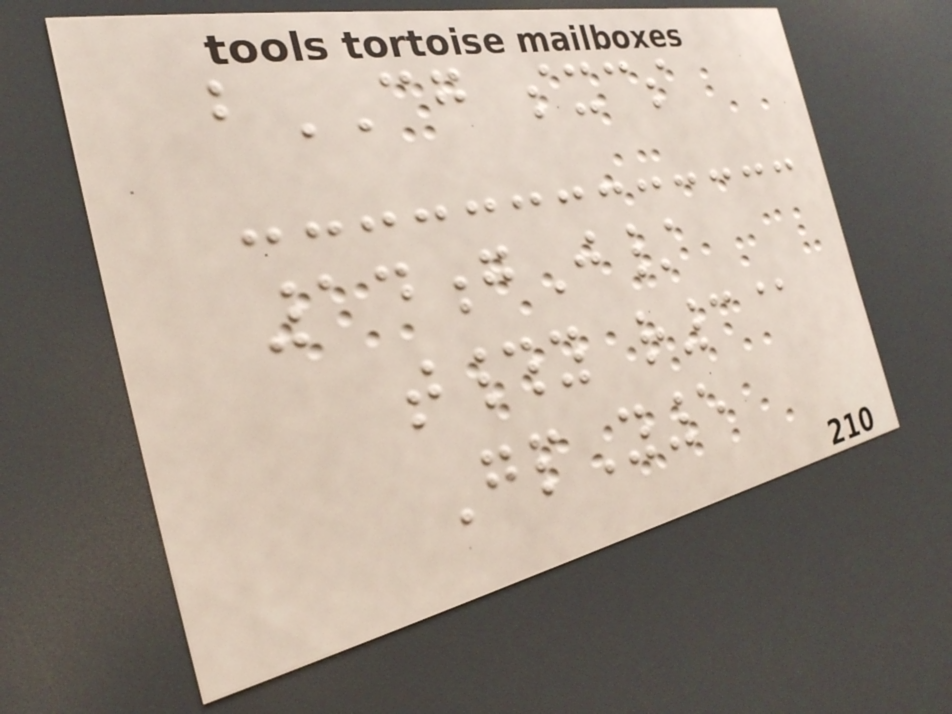bCG sxcs
14gJ/
t#y r3@
GpY5
